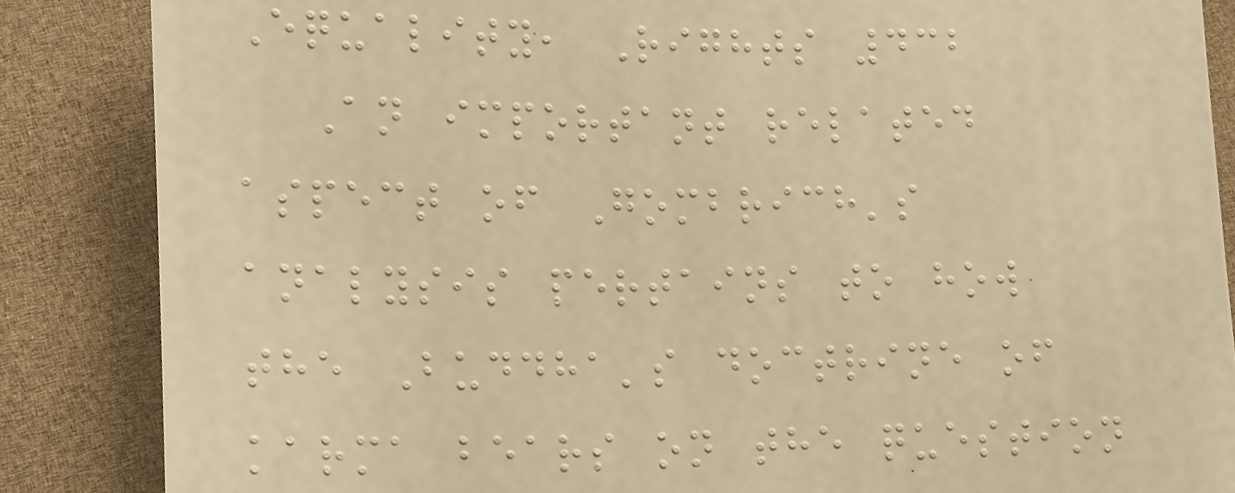Equality, Rights 432
An important related
aspect of Gombrich's
analysis pertains to how
the Buddha's doctrine of
karma bears on the question
